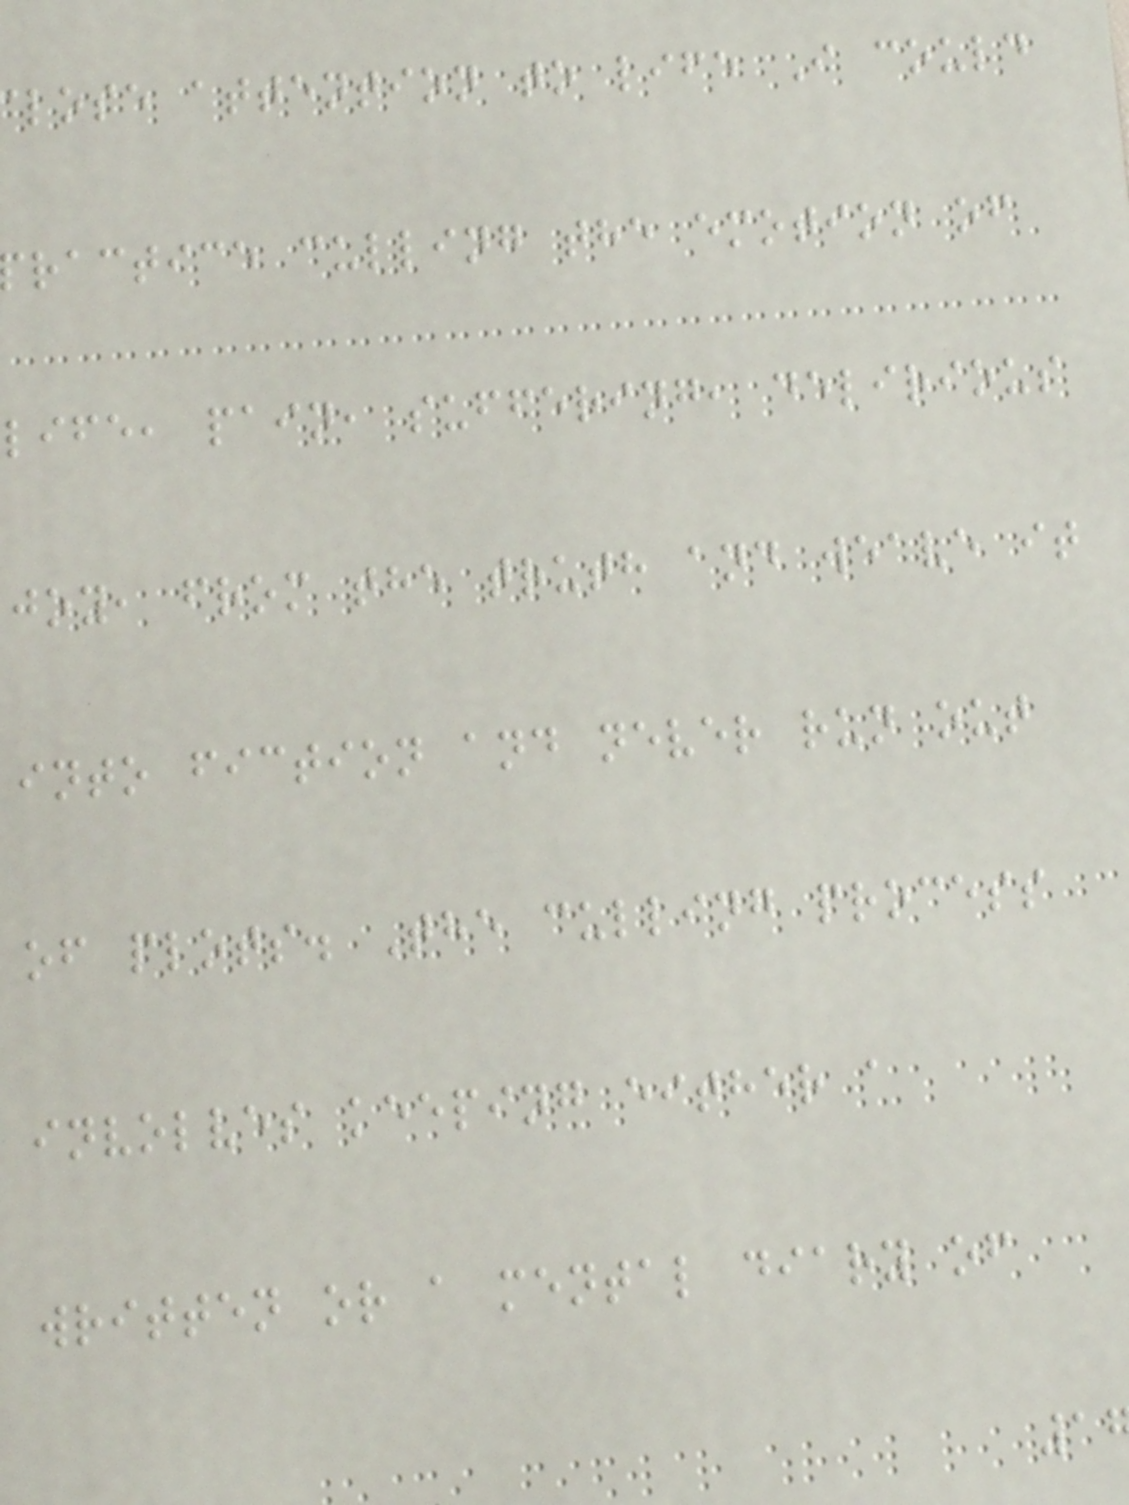lose attention to life I could
ractice culling the emotion of
life, pain, suffering, delirious
joy, from the truth and weave it
into fiction and never run out
of plots. The culling process
involves keeping either a
written or a mental diary of
